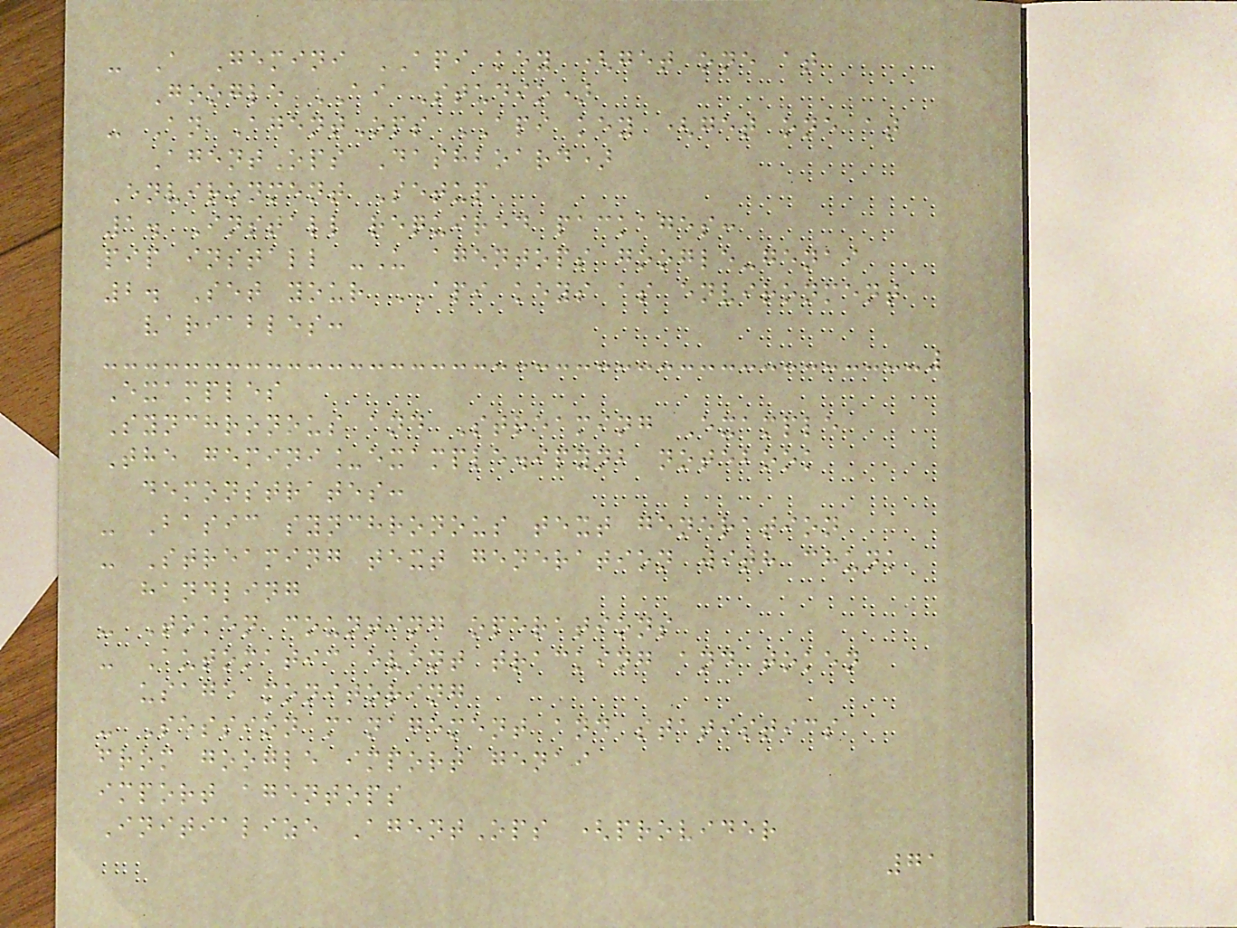- A Gemini API key (get one at
Google AI Studio)
- An AgentOps API key (get one at
AgentOps Dashboard)
Environment Setup
1. Install required packages:
pip install -U agentops google-genai
2. Set your API keys as environment
variables:
Examples
Synchronous and Streaming Example
The gemini_example.ipynb notebook
demonstrates:
- Basic synchronous text generation
- Streaming text generation with chunk
handling
- Token counting operations
- Automatic event tracking and token
usage monitoring
- Session management and statistics
from google import genai
import agentops
Initialize AgentOps (provider
71
